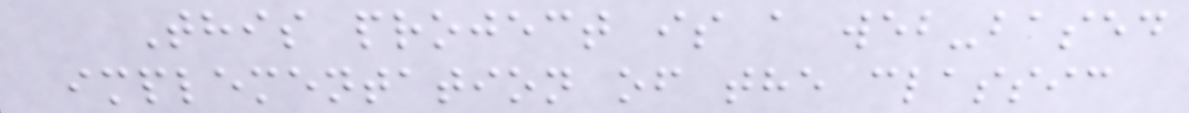This project is a web-based
implementation of the classic
